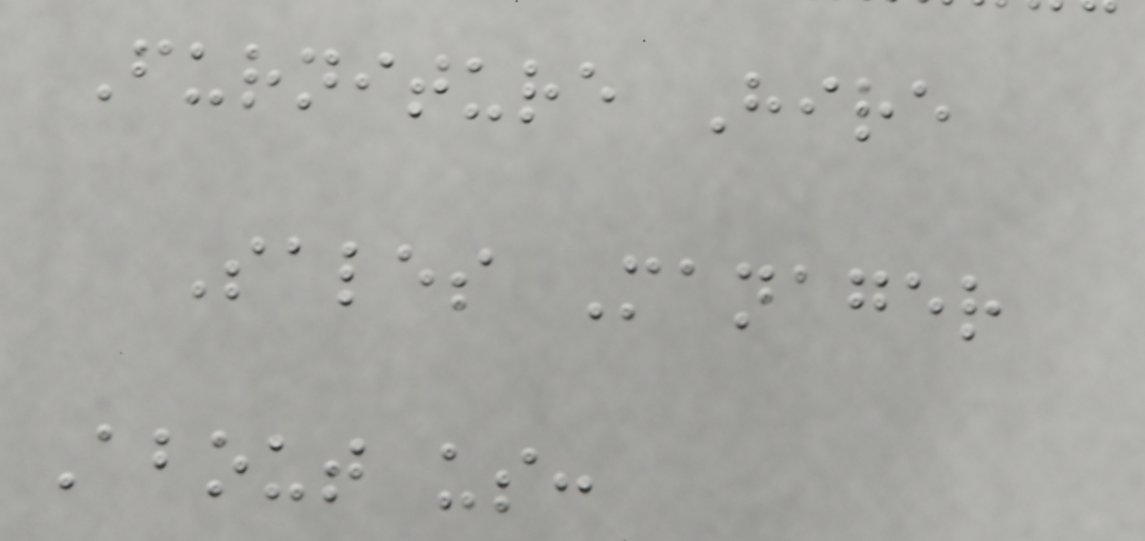Furniture Hire
Sales Manager
About us:
